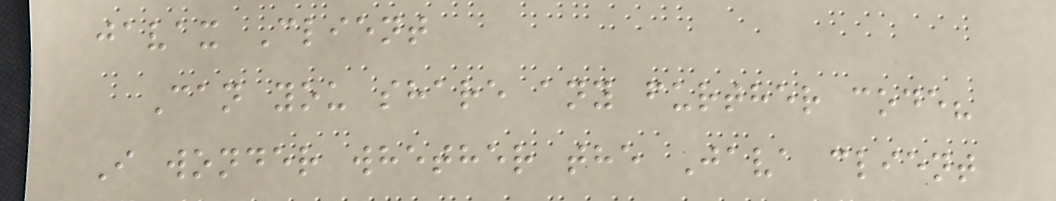javax Client
Can you share any further code?
I wonder whether the Java client
